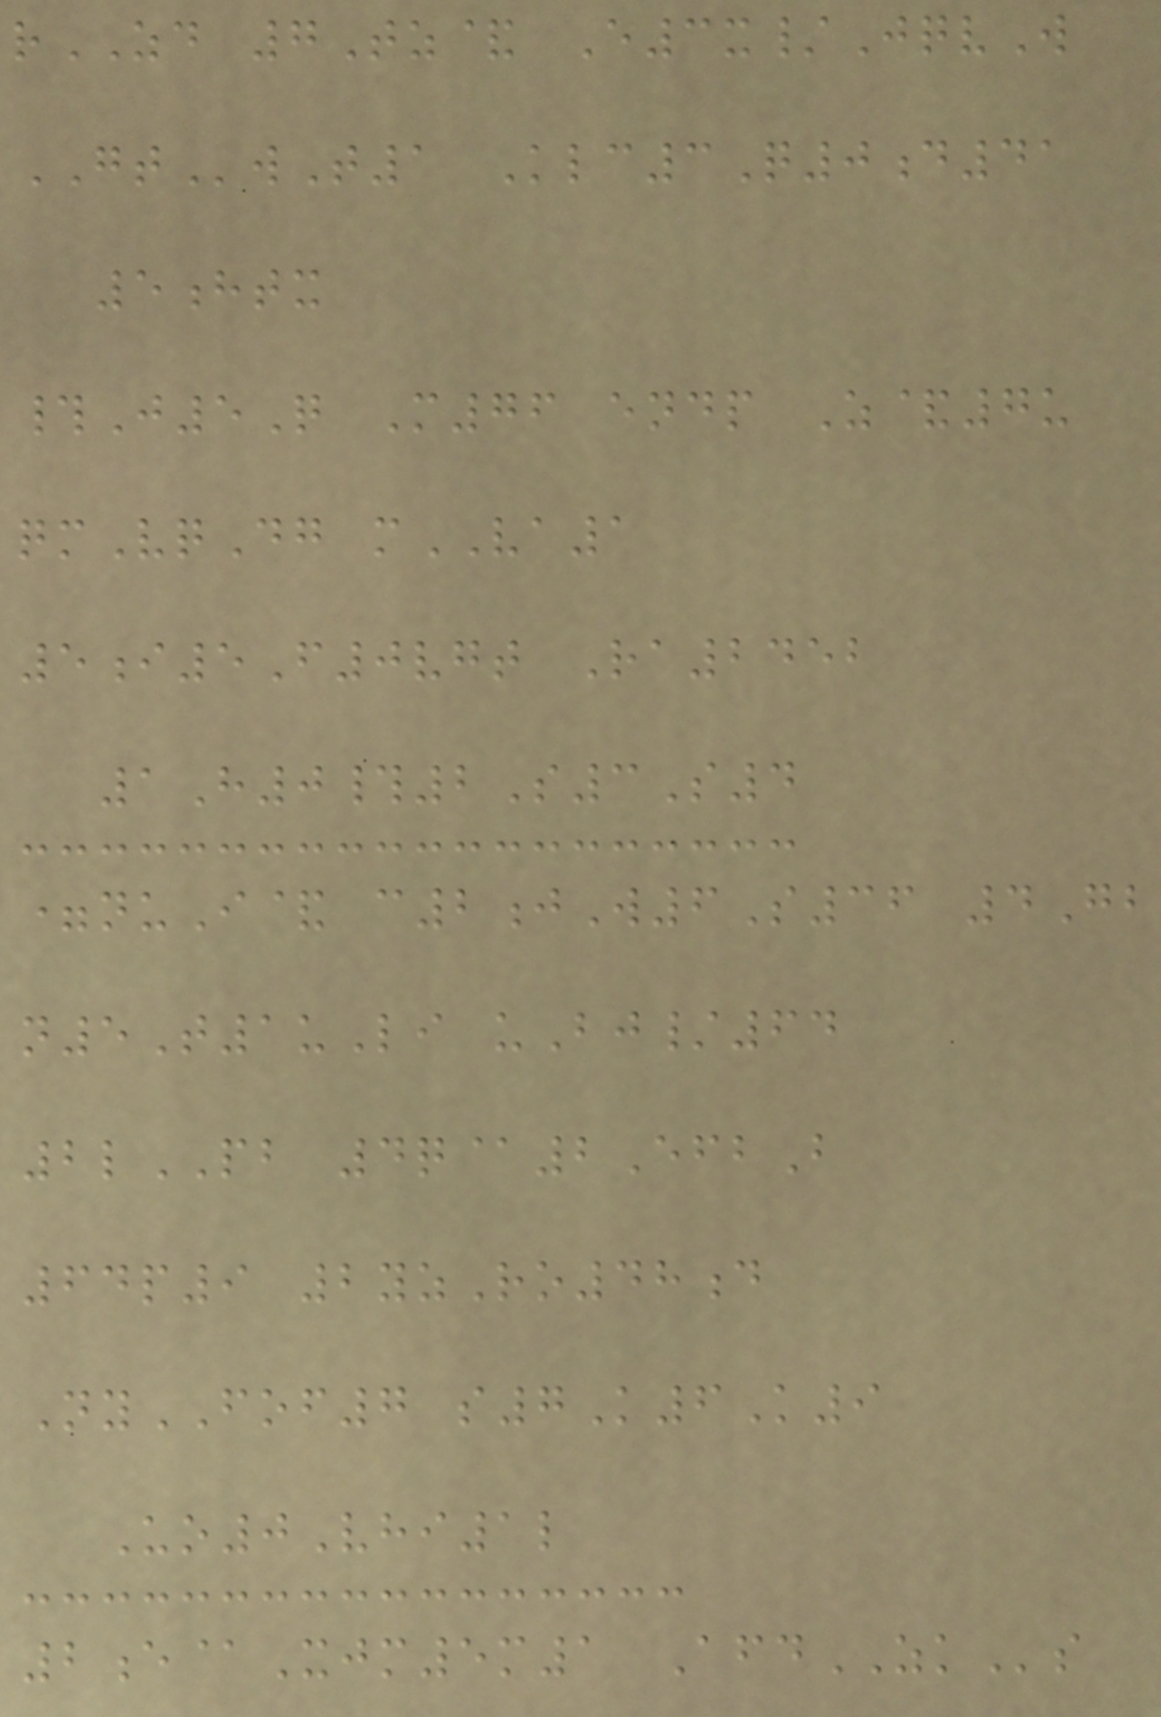rZD 7Tz& E3x/JqvW
GTwT1 Klc3Q0d41
5htx
#J5Q M76 endp Z&7u
qmVqDg mVA1
5i5F0vgt Ra2452
1H0#2S3S4
=nuI& c2jW6S36 4Gb
n5T1uLi uBj/64
2lPB 4q@2EfbB
64p9 2yzRo48d
NyFOF7 s7K6K9
Uo0Vhi1l
2e@Xjm5m1 AfdZKs
